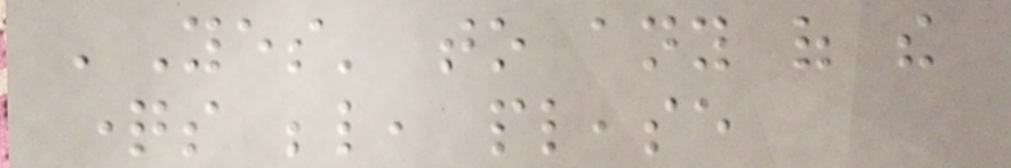'Yes' to any of the
questions below, please
